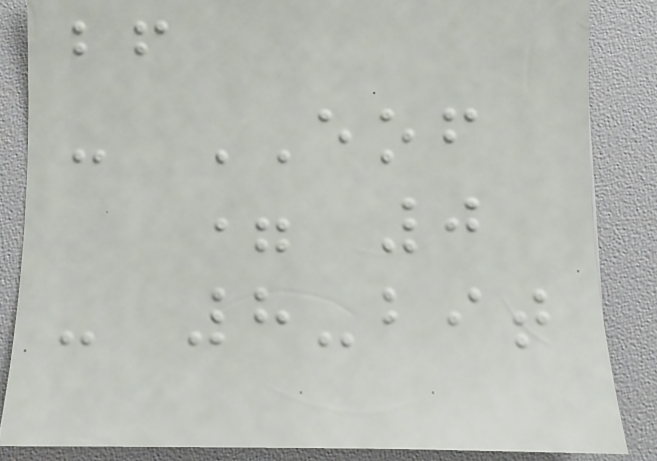bf
- EOF
= 0
- 8-bit
